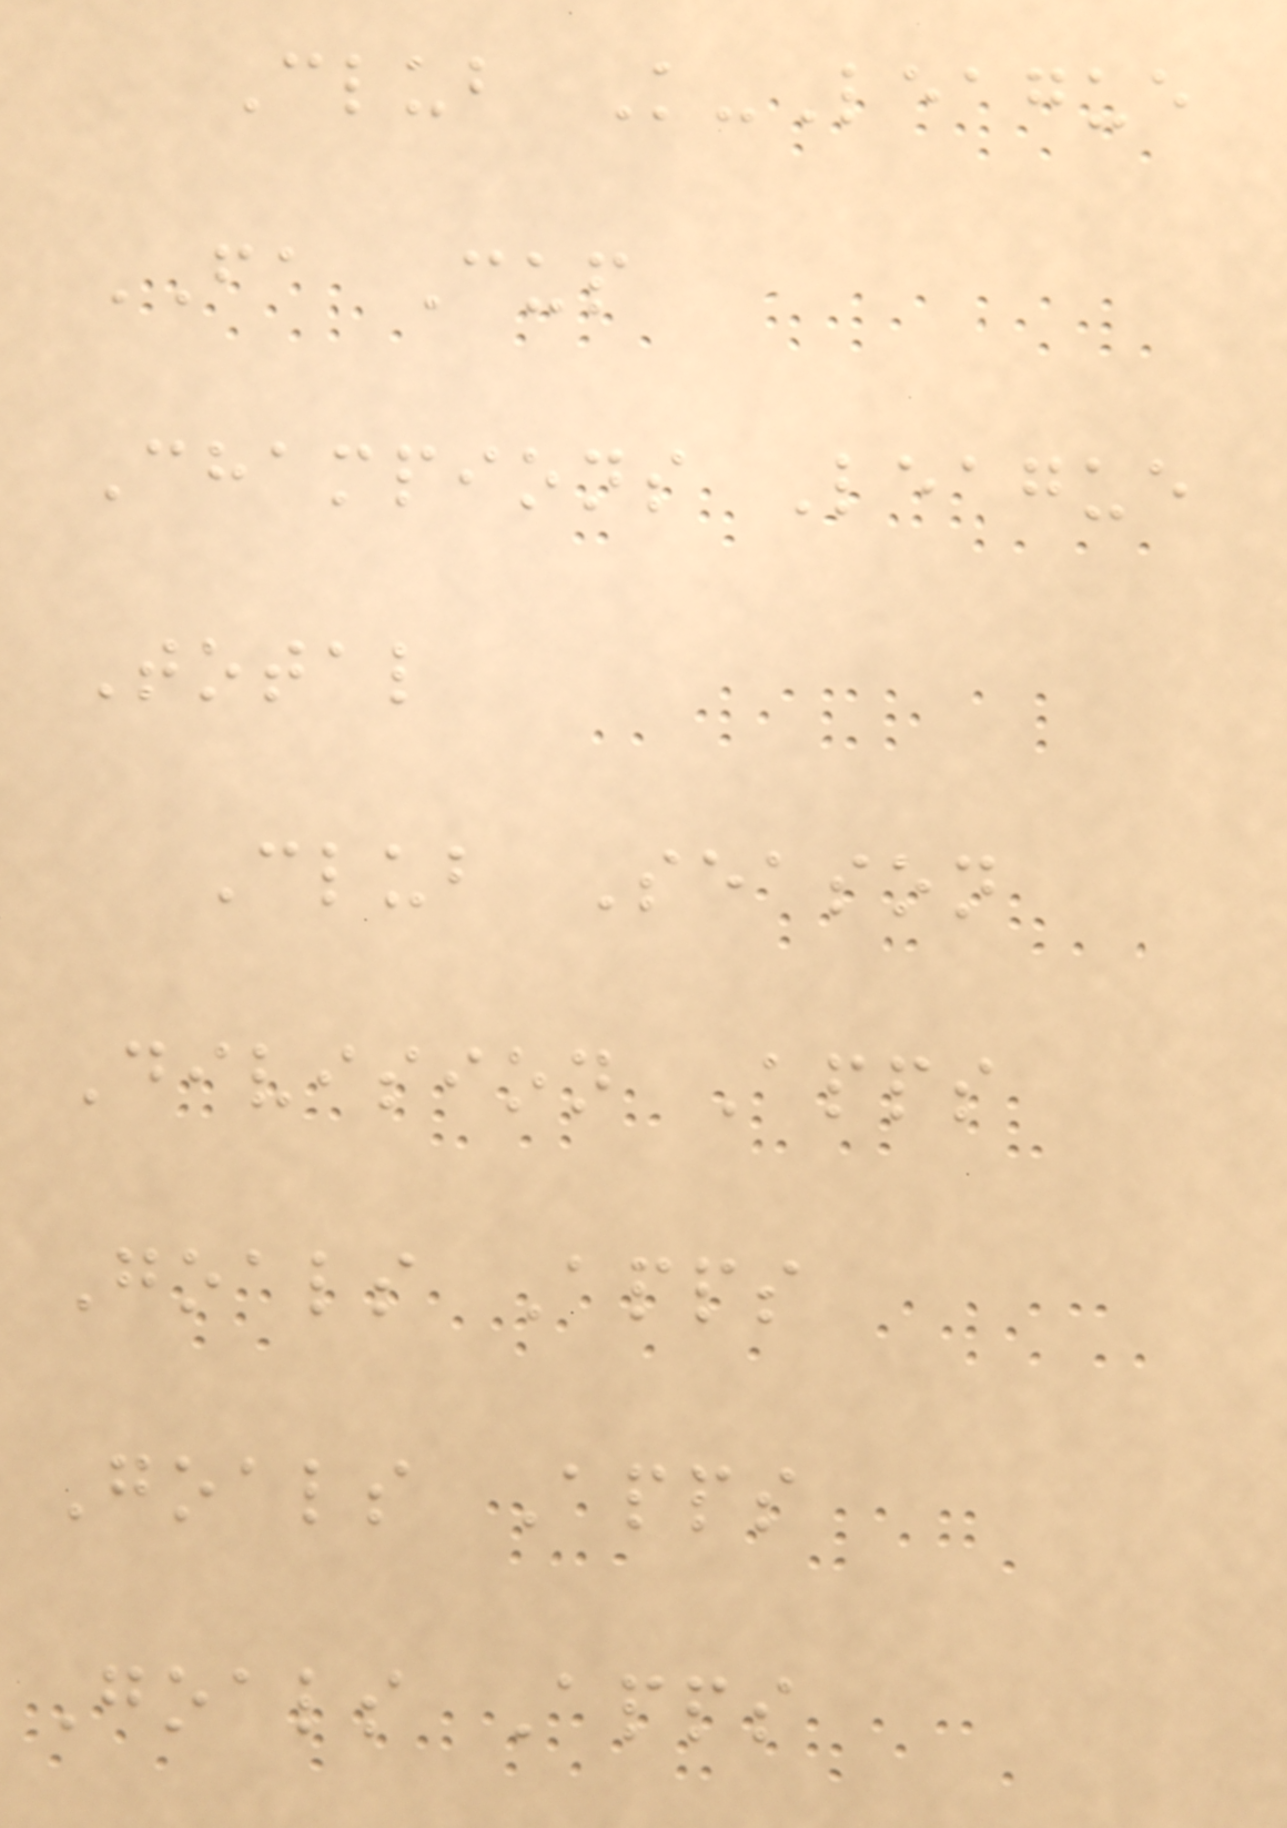Club K-League
FA Cup
Champions League
Total
Club Season
Division Apps
Goals Apps
Goals Apps
Goals Apps
